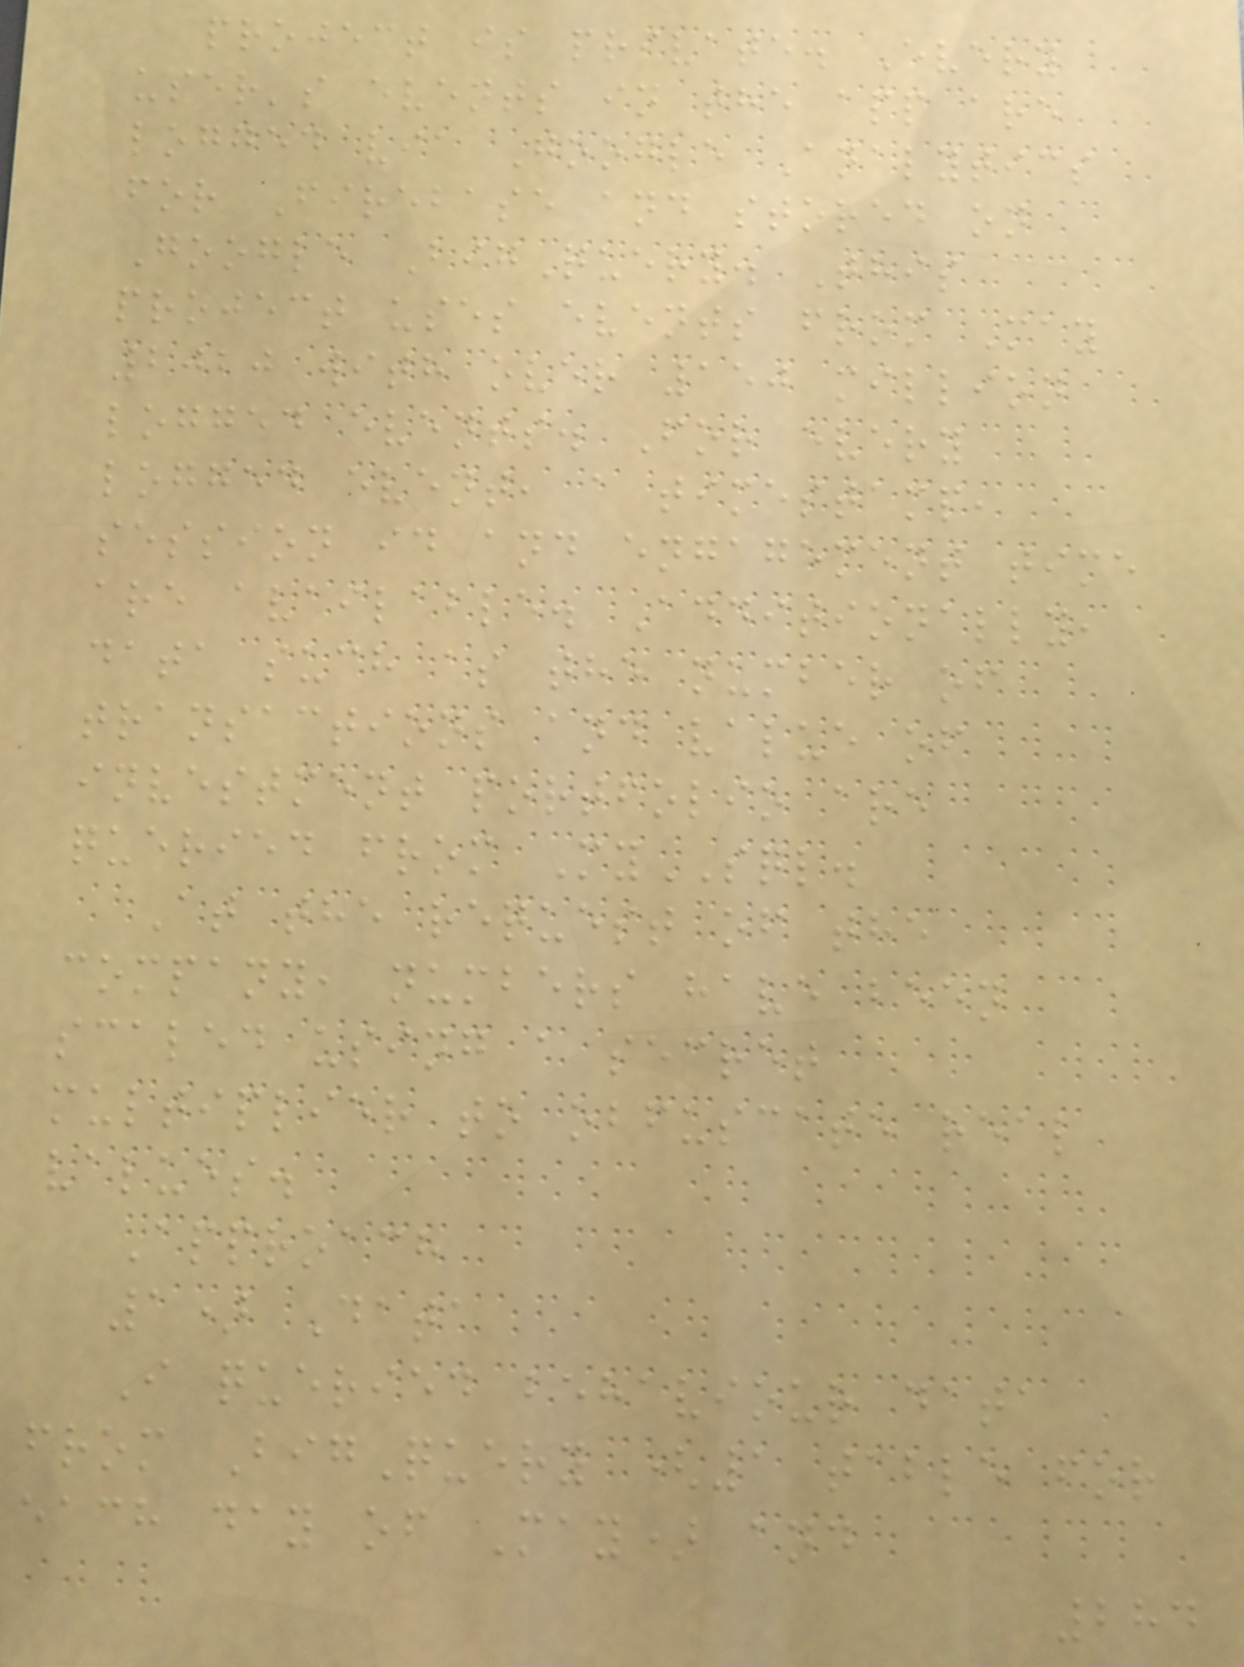project is private. Every
user's events in the app are
logged via Google Analytics
for Firebase and stored on
Google BigQuery. This
project uses events from May
2020 with over 150 million
logged events. For every
logged event, a timestamp,
session id and engagement time
are available. Additionally,
data such as the number of
transactions and value of
investment portfolio are
queried from MySQL.
At the request of the
company, numbers have been
scaled using a secret
multiplier to obfuscate real
values.
Approach
1) Data
I queried behaviour data
from BigQuery (1 table for
each day of May) and
284
